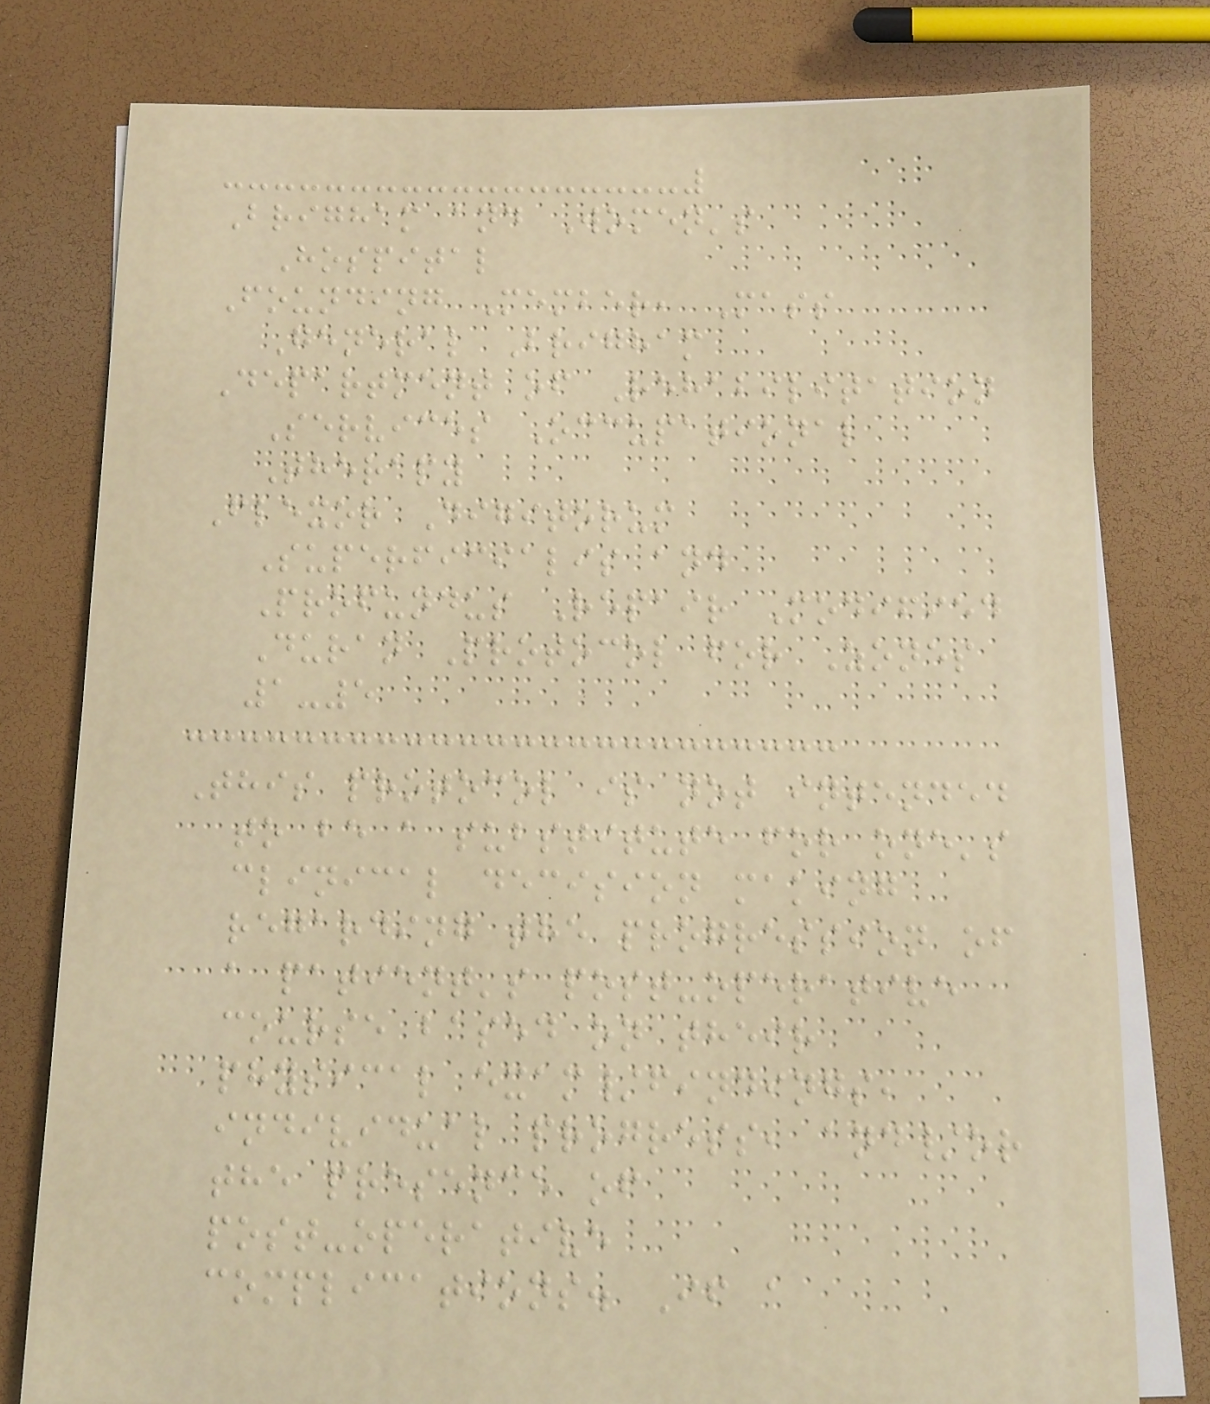Brigham and Women's
Hospital
Founding Member, Mass
General Brigham
Department of Rehabilitation
Services Occupational
Therapy
Flexor Digitorum
Superficialis and
Profundus Repair Modified
Duran Protocol for Zones
1-5
This protocol is not intended
to be a substitute for one's
clinical decision making
regarding the progression of
a patient's post-operative
course based on their
physical exam/findings,
individual progress, and/or
the presence of
post-operative
complications. If a
